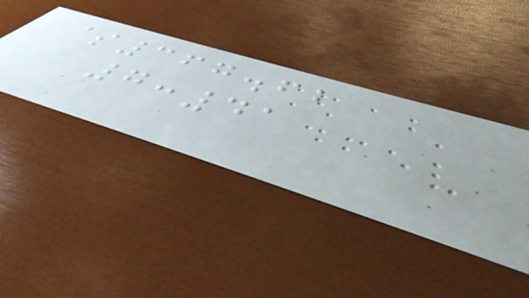$367.62
7:41
